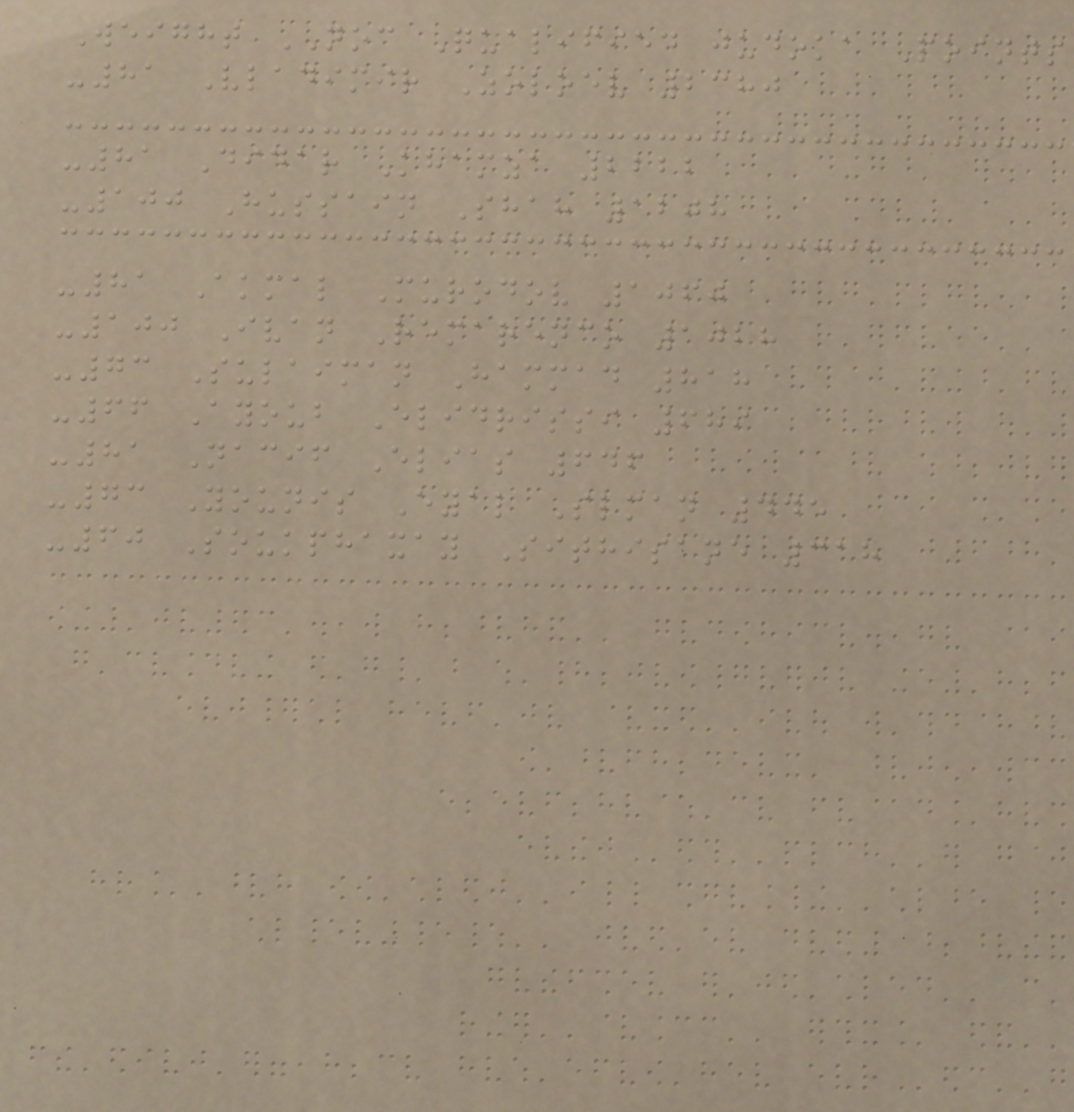Weight NOC Qualified judoka Points
-81 Vladimir Zoloev 2380
-81 Didar Khamza 2222
-100 Hussain Shah 1208
-81 Akmal Murodov 1060
-100 Ivan Remarenco 1028
-73 Sulaiman Hammad 818
-66 Ayoub Elidrissi 689
-81 Nacif Elias 646
-73 Younis Eyal Slman 445
-60 Soukphaxay Sithisane 318
